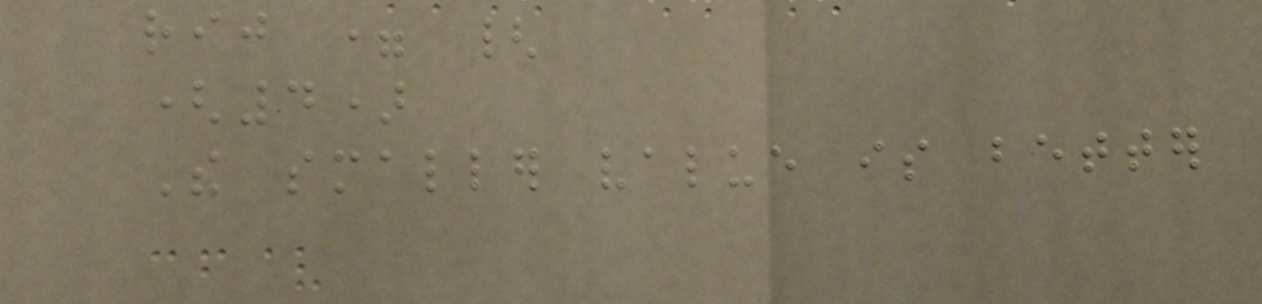rij = {
(4)
The smaller value is better
